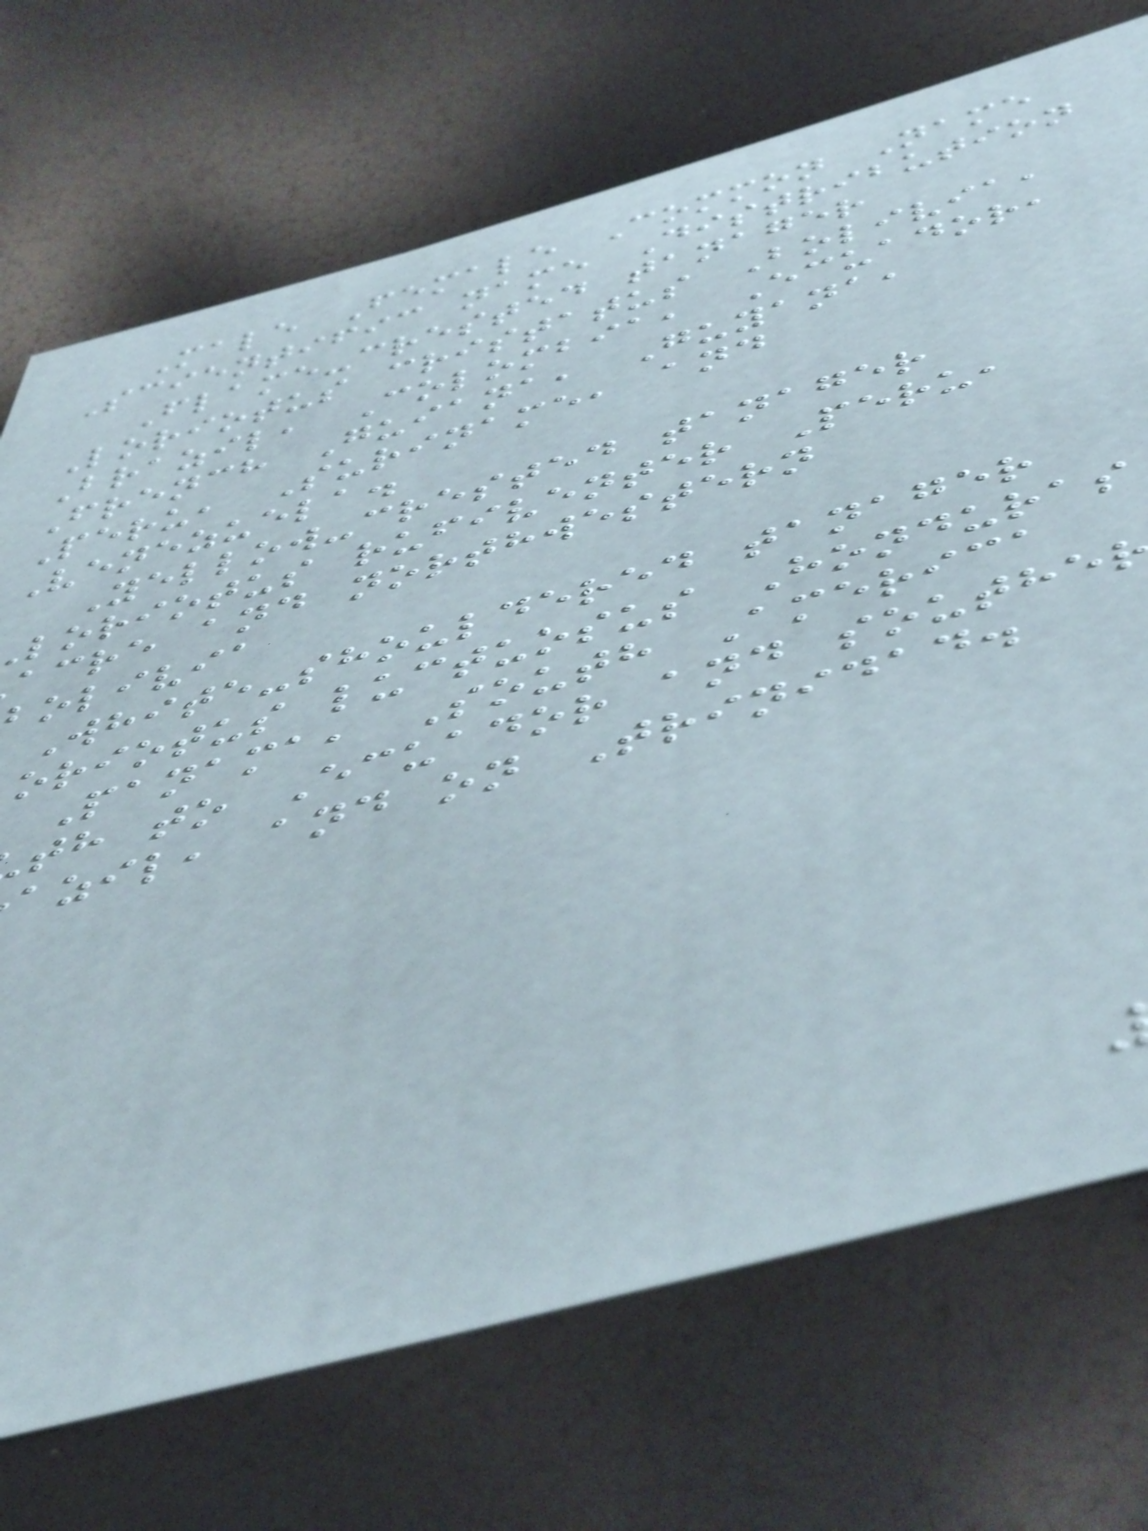Male Female Common Name
Scientific name Distribution
Flame-crested tanager
Loriotus cristatus Bolivia,
Brazil, Colombia, Ecuador,
French Guiana, Guyana,
Peru, Suriname, and
Venezuela.
Yellow-crested tanager
loriotus rufiventer Peru,
acre and northwestern
bolivia
White-shouldered tanager
oriotus luctuosus Honduras
Panama, South America
th to Ecuador and southe
azil, and on Trinidad.
